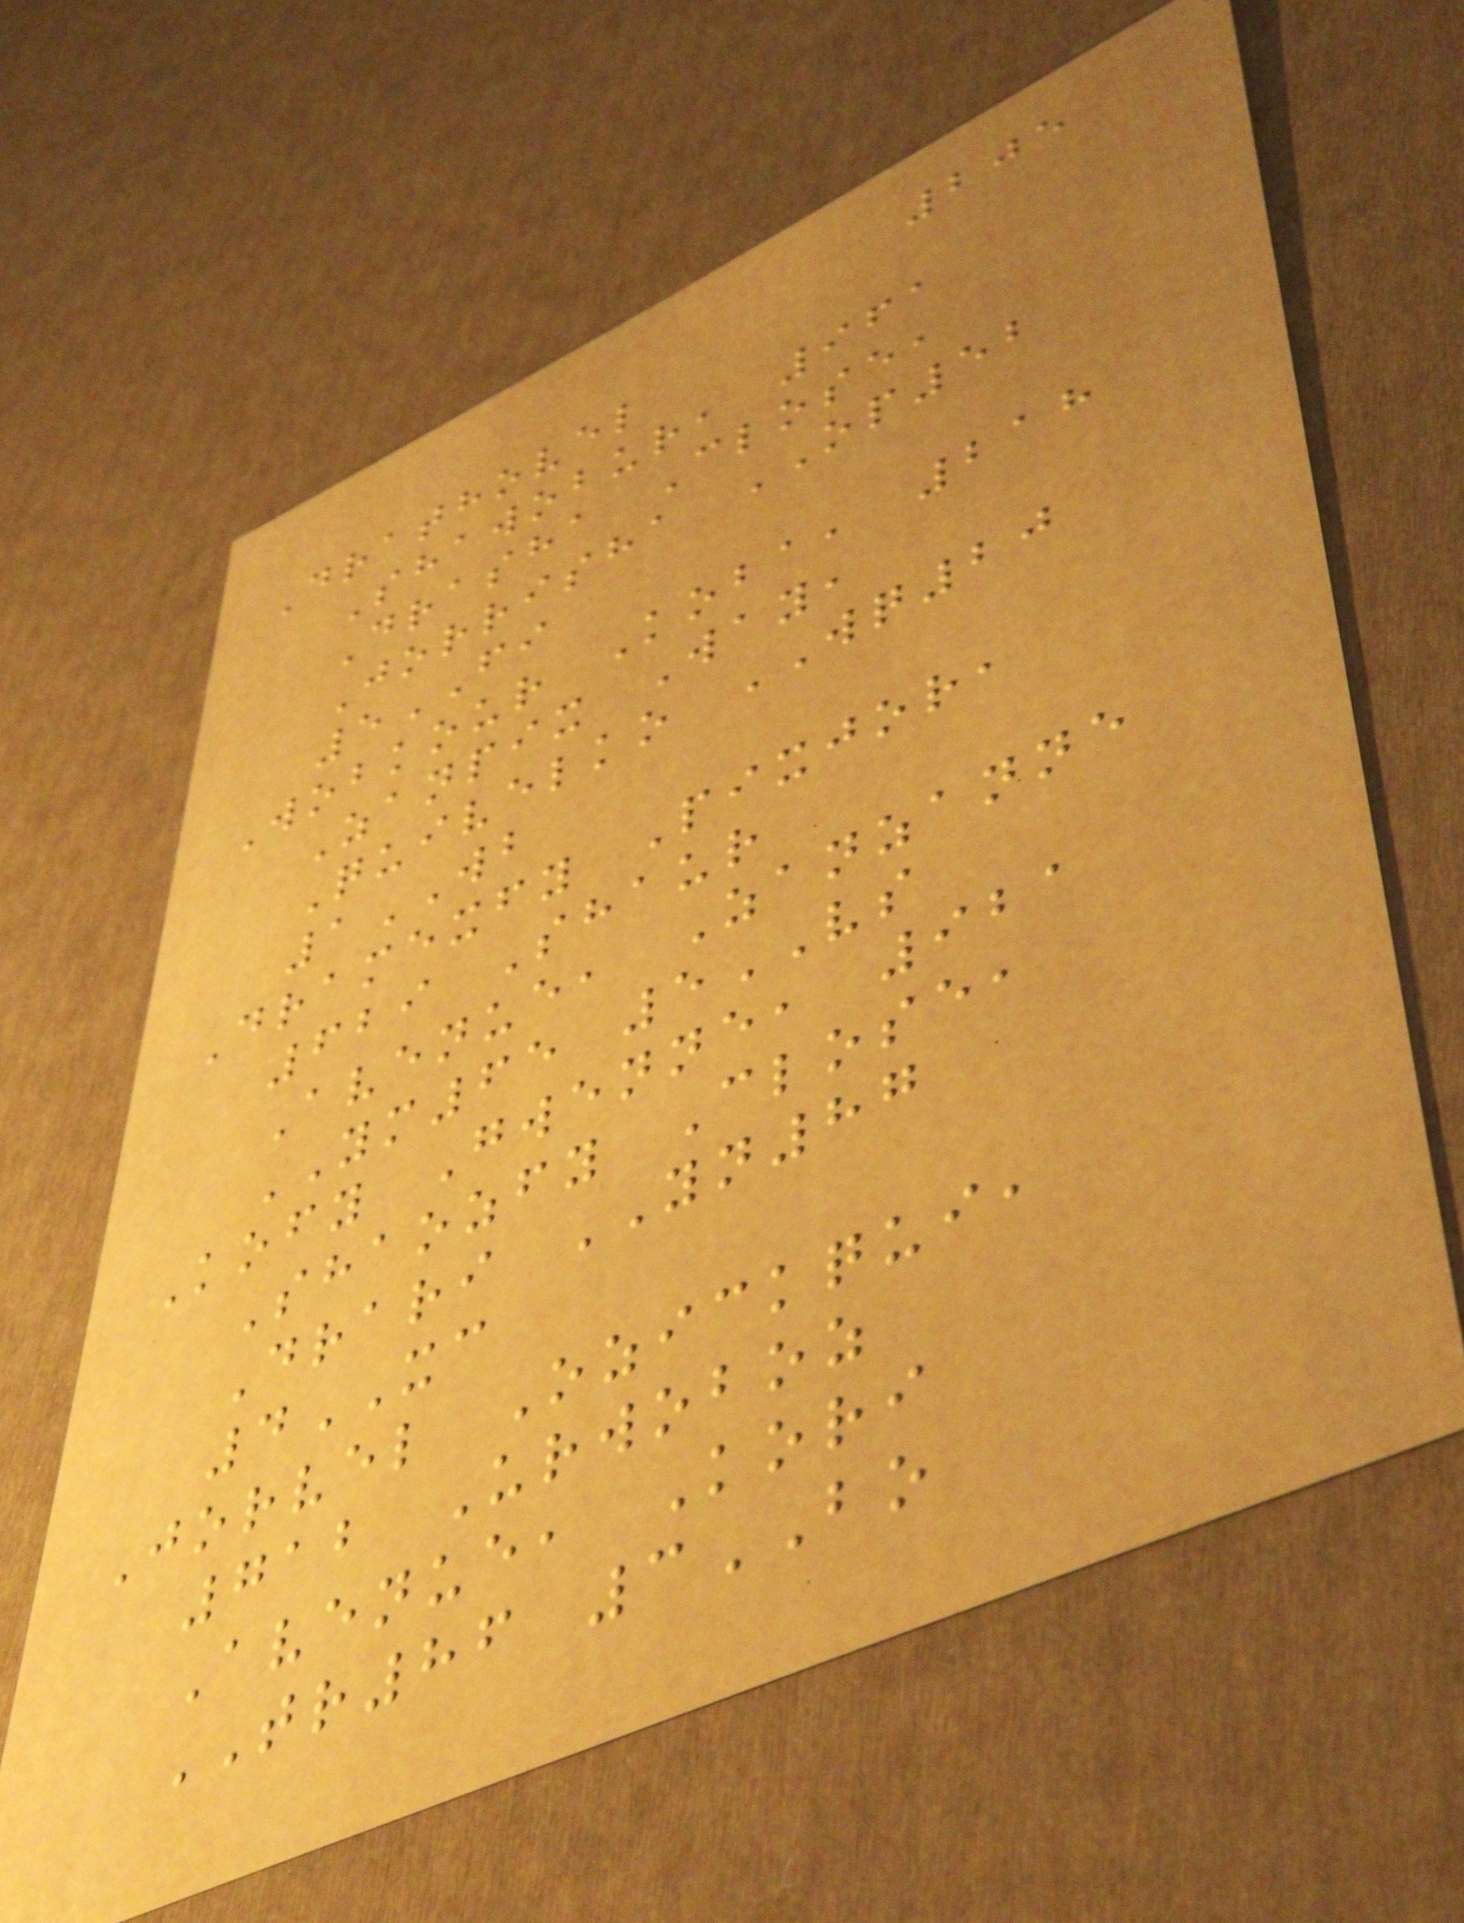205
Drathovel
Shawobur, 961
Drasha Close,
Jorrisha OP52
5FI
Wobkour Koba, 218
Zanpix Way,
Quivelko WQ20
1WB
Dramexfy Pixjor,
629 Shaur
Avenue, Zanzanne
YM65 5VS
Kofy Gwenne, 921
Shaozfy Close,
Drari YN87
4XC
Jorvel Ozickqui,
712 Urwoboz
Avenue, Kori
TR86 3BO
